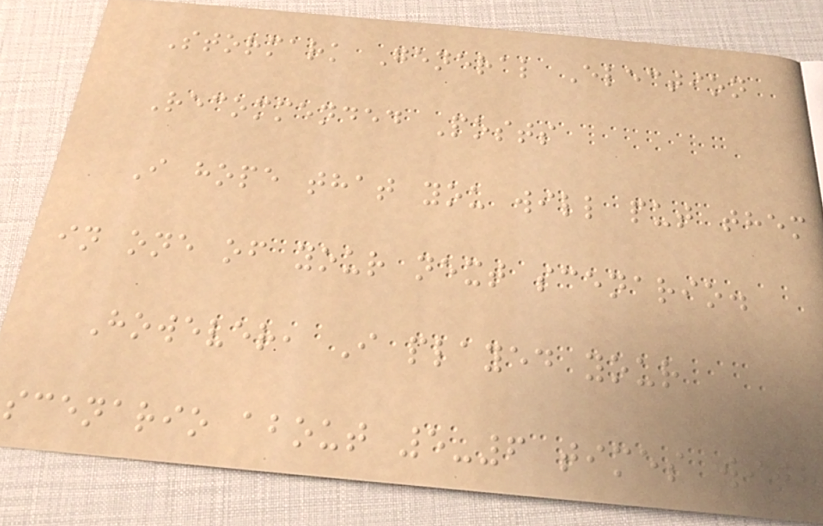Stormark General Election
Recommended Posts
I hope that you will put them
in one of your next scenario.
However, I played your
scenario about 5-6 times with
